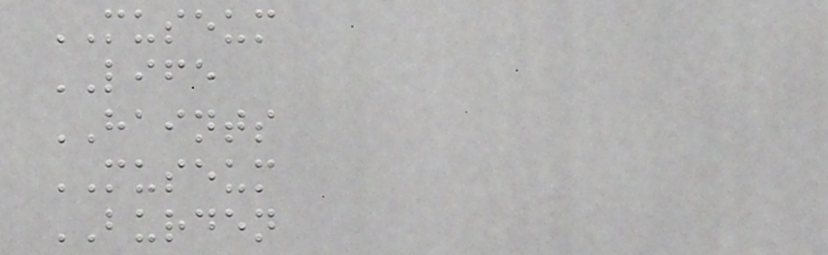MUSEUM
LIFE
HAINTS
MUSEUM
BURDEN
